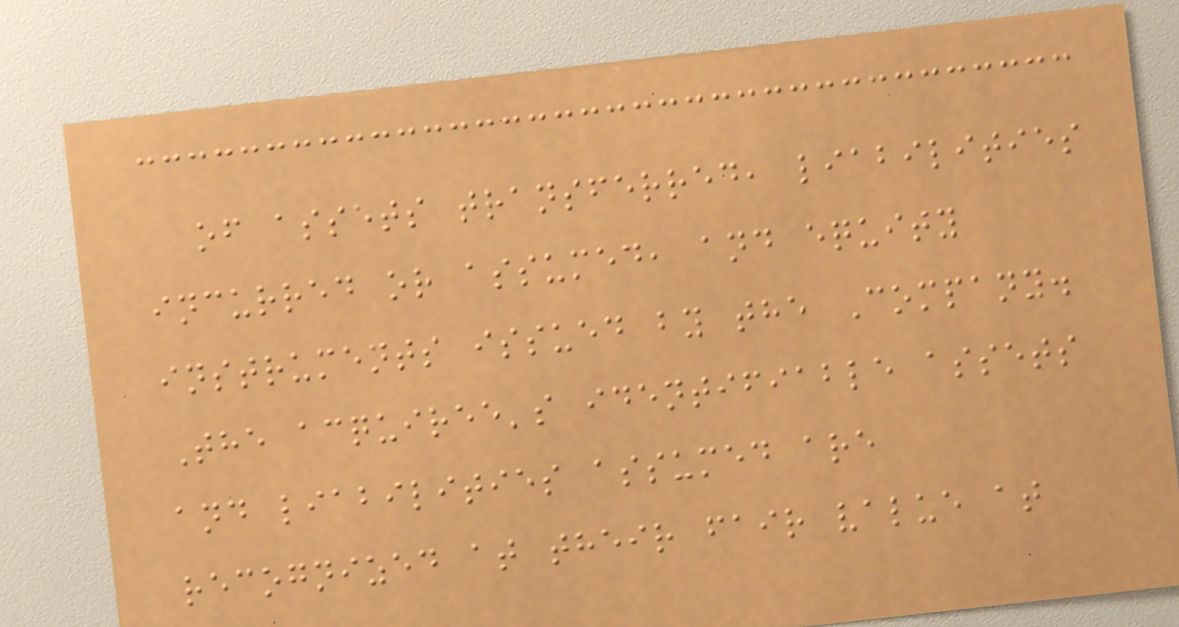of assets transferred, liabilities
incurred or assumed, and equity
instruments issued by the Company.
The acquiree's identifiable assets
and liabilities assumed are
recognized at their fair value at
